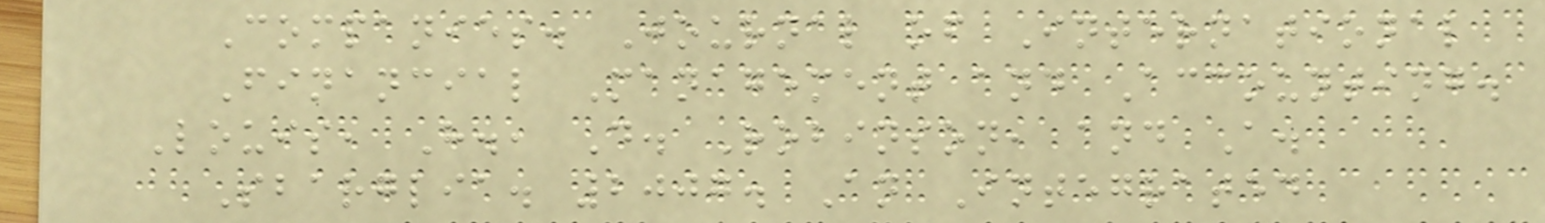Companies. Journal of International
Financial Management and Accounting.
Louis, H., D. Robinson, and A.
Sbarglia. 2007. An Integrated
